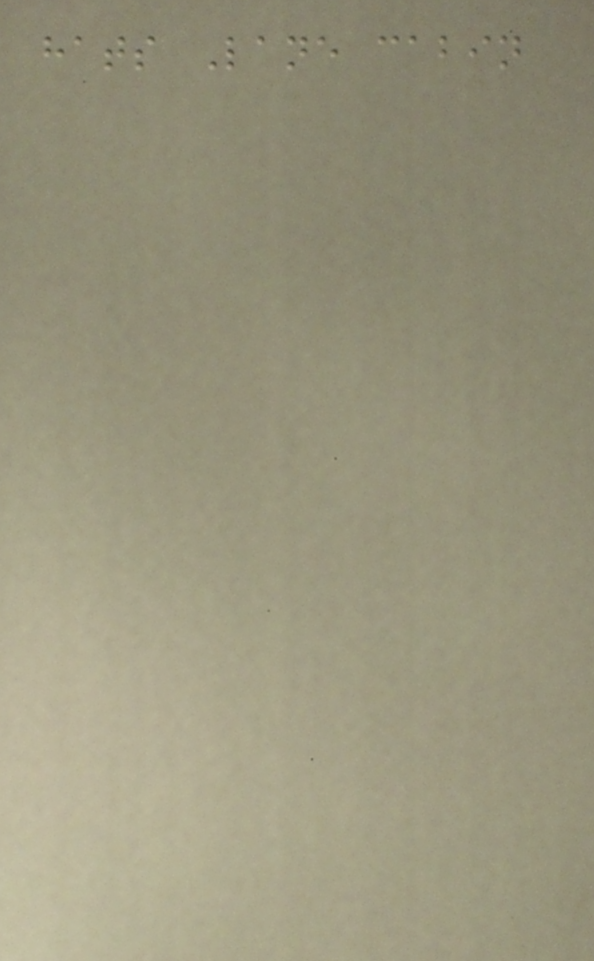hats Lane cabin
